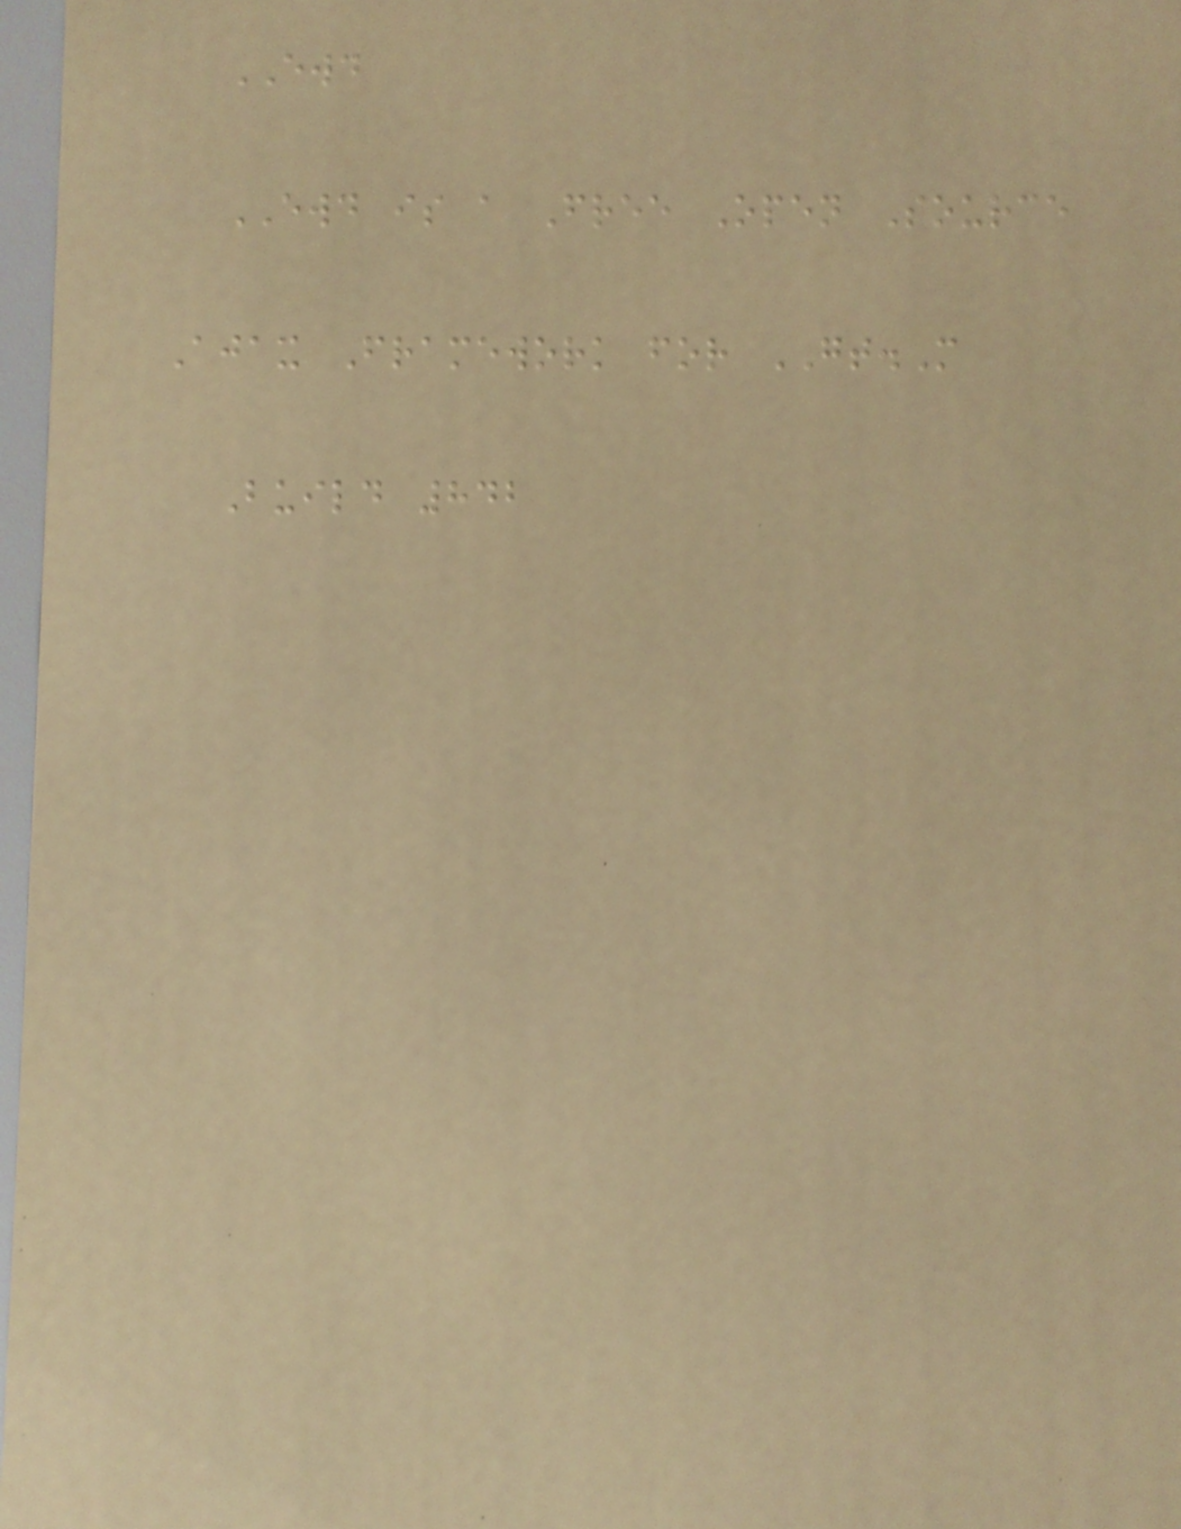EWD
EWD is a Free Open Source
Ajax Framework for GT.M
Build 842
